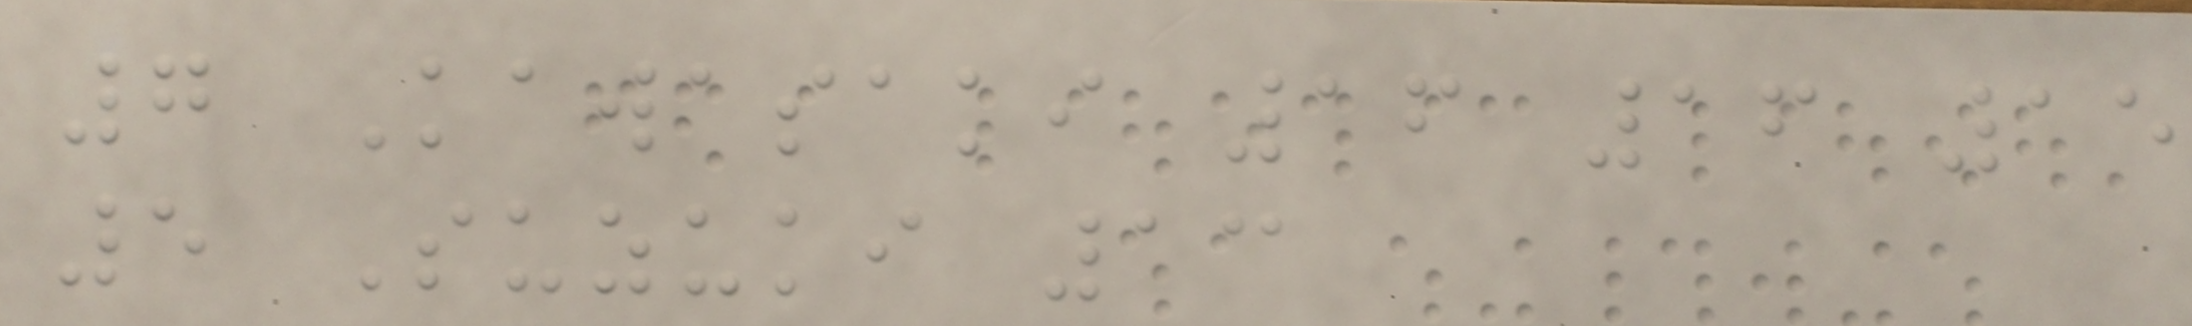7 Kawasaki 16 16 15
5 Suzuki 13
